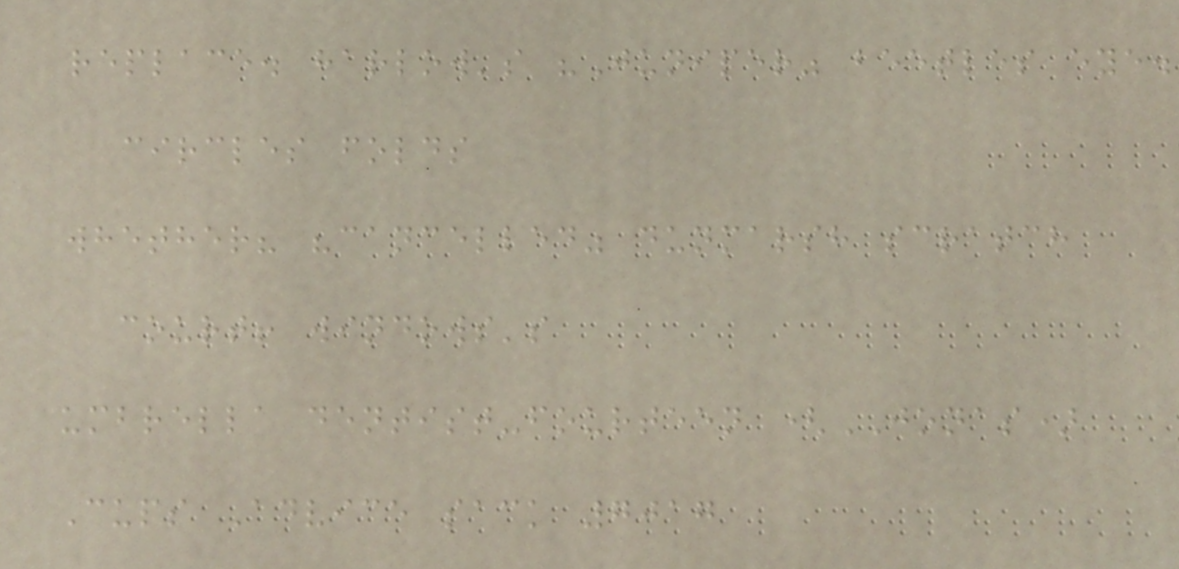replace. harlow's "Juniper" beetles eye.
circles folds
whether? "cancelled" dunmarsh scratch
court! windows's
umbrella dentist-fourteen (JONAS)
Cups Advice sack 7017
